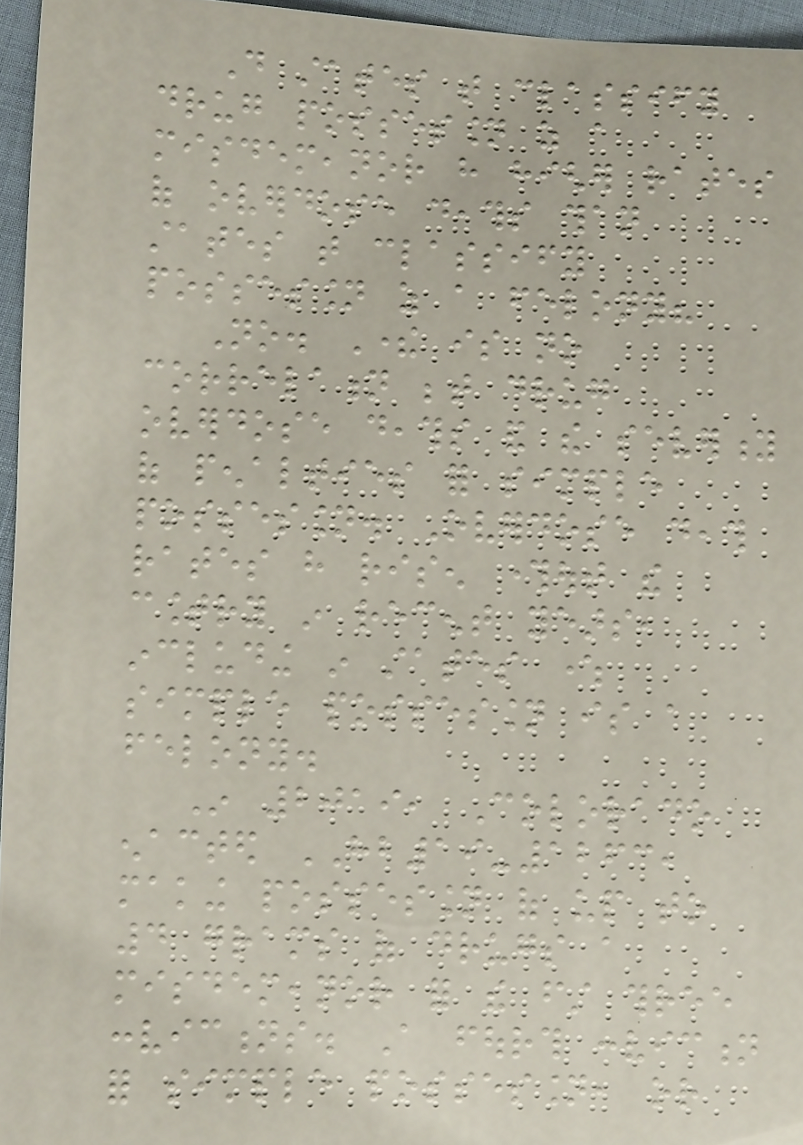Do states that classify
drug possession as a
misdemeanor have higher rates
of overdose deaths than
states that classify
possession as a felony?
No. There is no
correlation between drug
overdose deaths and the severity
of penalties for simple
possession. Overdose death
rates have risen throughout the
country in recent years,
including in states where
simple possession is a
felony.
In 2019, Colorado
enacted HB19-1263,
making possession of up to
4 grams of drugs a
misdemeanor for the first three
convictions. A fourth conviction
for simple possession, or
